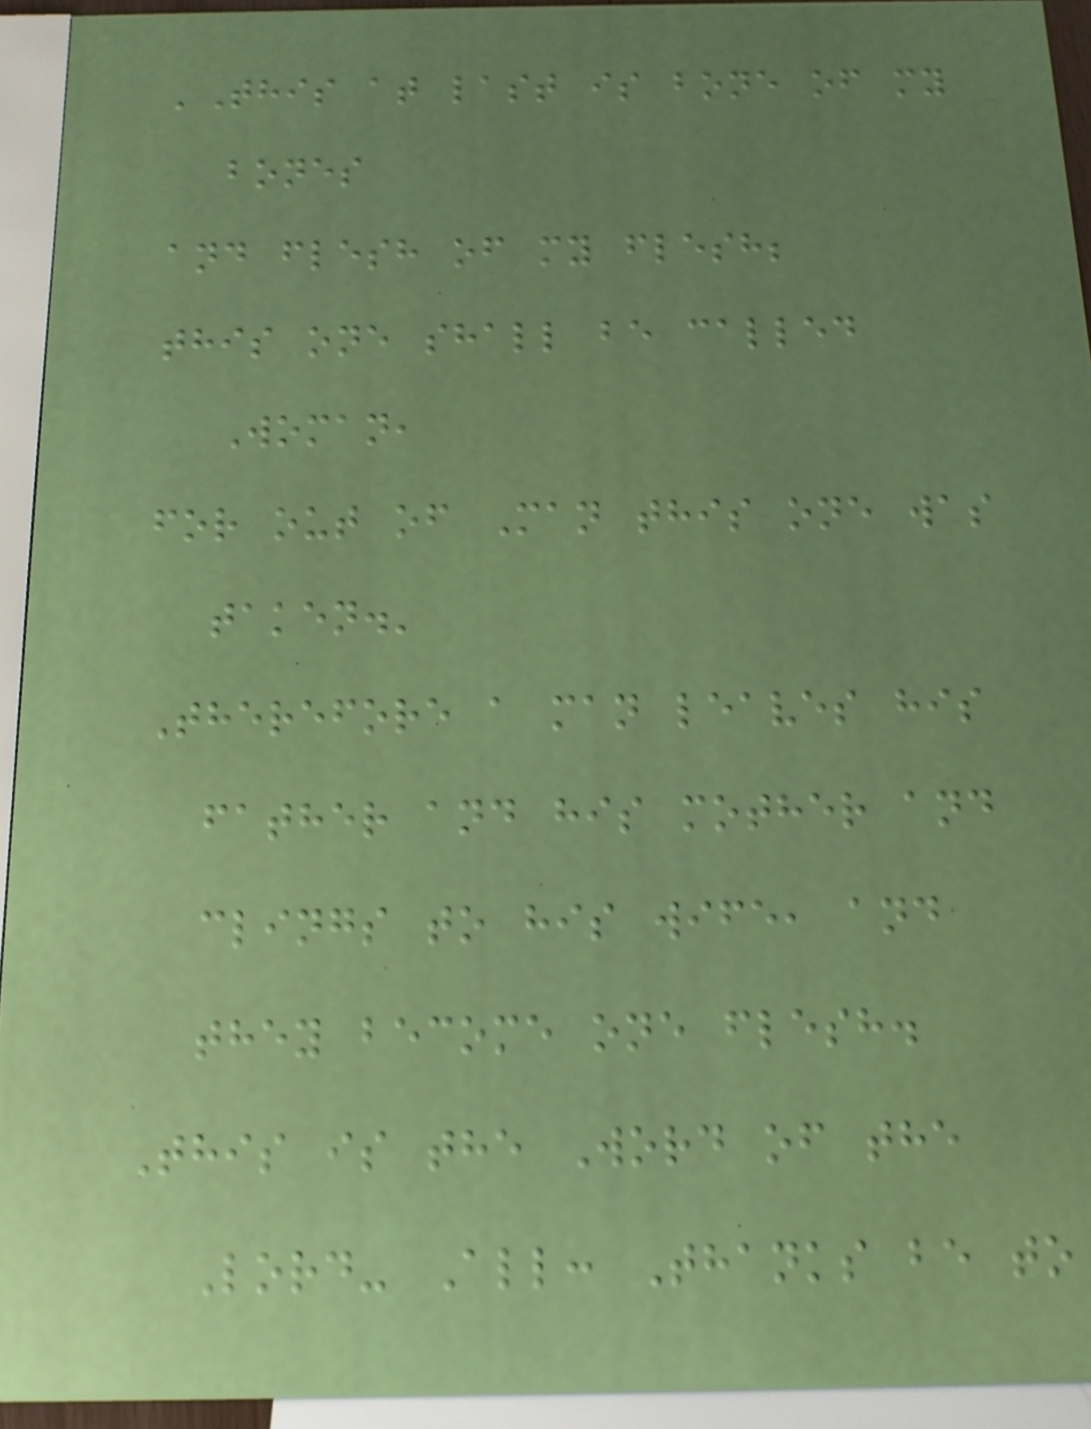'This at last is bone of my
bones
and flesh of my flesh;
this one shall be called
Woman,
for out of Man this one was
taken.'
Therefore a man leaves his
father and his mother and
clings to his wife, and
they become one flesh.
This is the Word of the
Lord- All: Thanks be to
